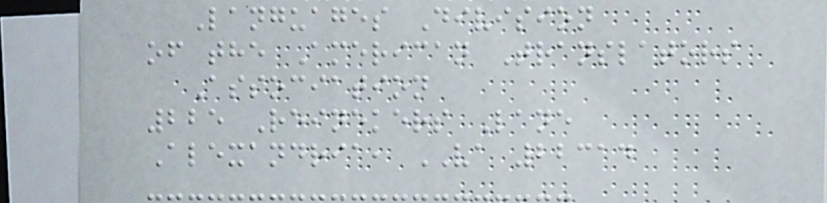Languages Division
of the American Translators
Association
225 Reinekers Lane
Alexandria, VA 22314
